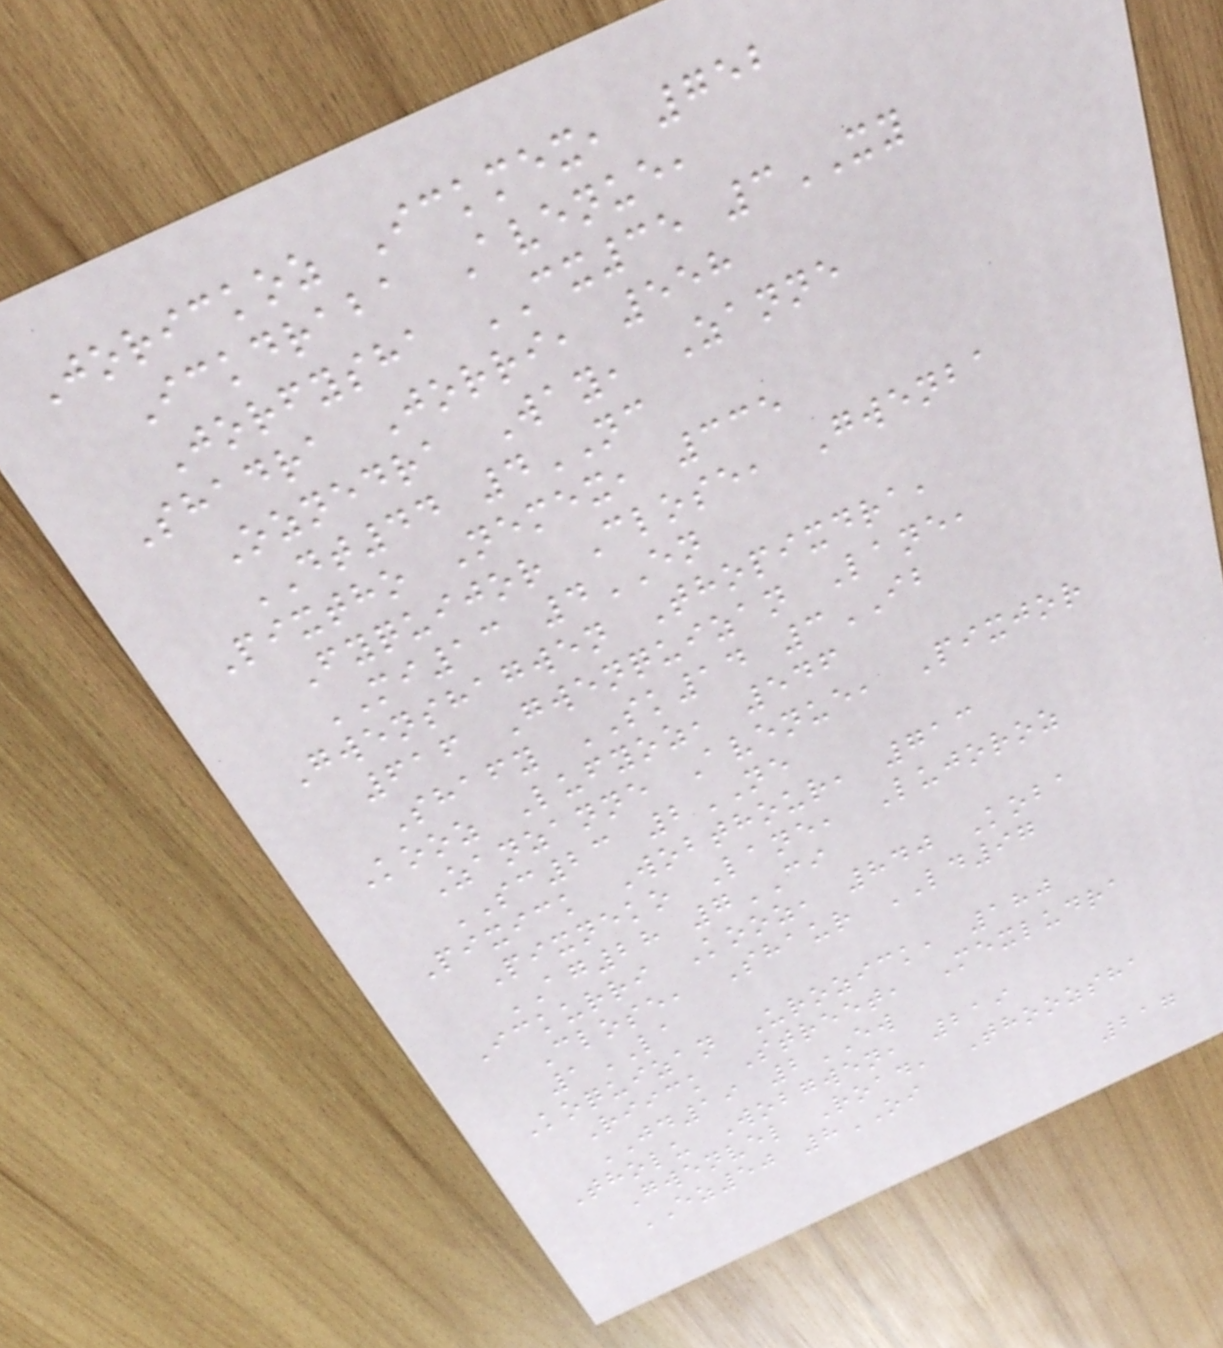Jorickoz Ickmex, 752
Ickdraba Avenue,
Jorfysha CX35 3XY
Shadra Jorri, 558
Oznedra Way, Zanne
DT44 4NC
Pixtho Nemex, 335
Fyquijor Close, Gwenba
MI13 4EN
Gwenshagwen Thopixdra,
616 Gwenquizan Lane,
Shafy SK14 3IB
Kooz Lufyoz, 546
Zanzanne Avenue, Pixjor
SC23 2NE
Pixick Wobthour, 713
Pixneko Lane, Lujoroz
AG28 7CI
Ickurri Kooz, 840 Koba
Close, Shaur LD97
1LA
Koquizan Urozick, 180
Riick Street, Mexludra
JD19 2EW
Tholu Wobgwen, 219
Gwenvel Road, Thoozsha
EZ50 8OI
217
